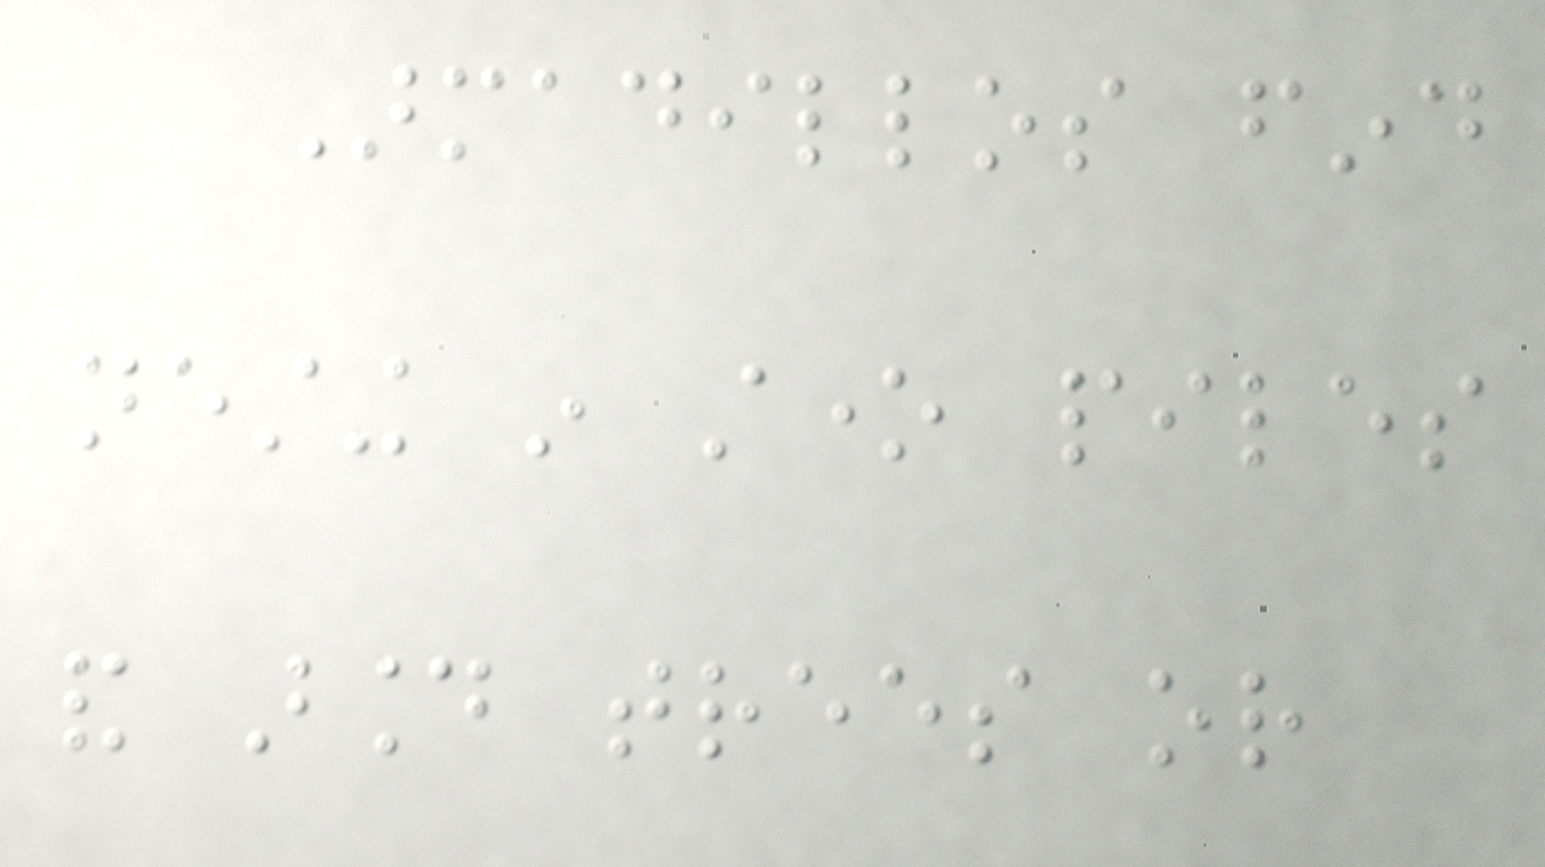Armadillos find
nesting in stone piles
and around trees or
